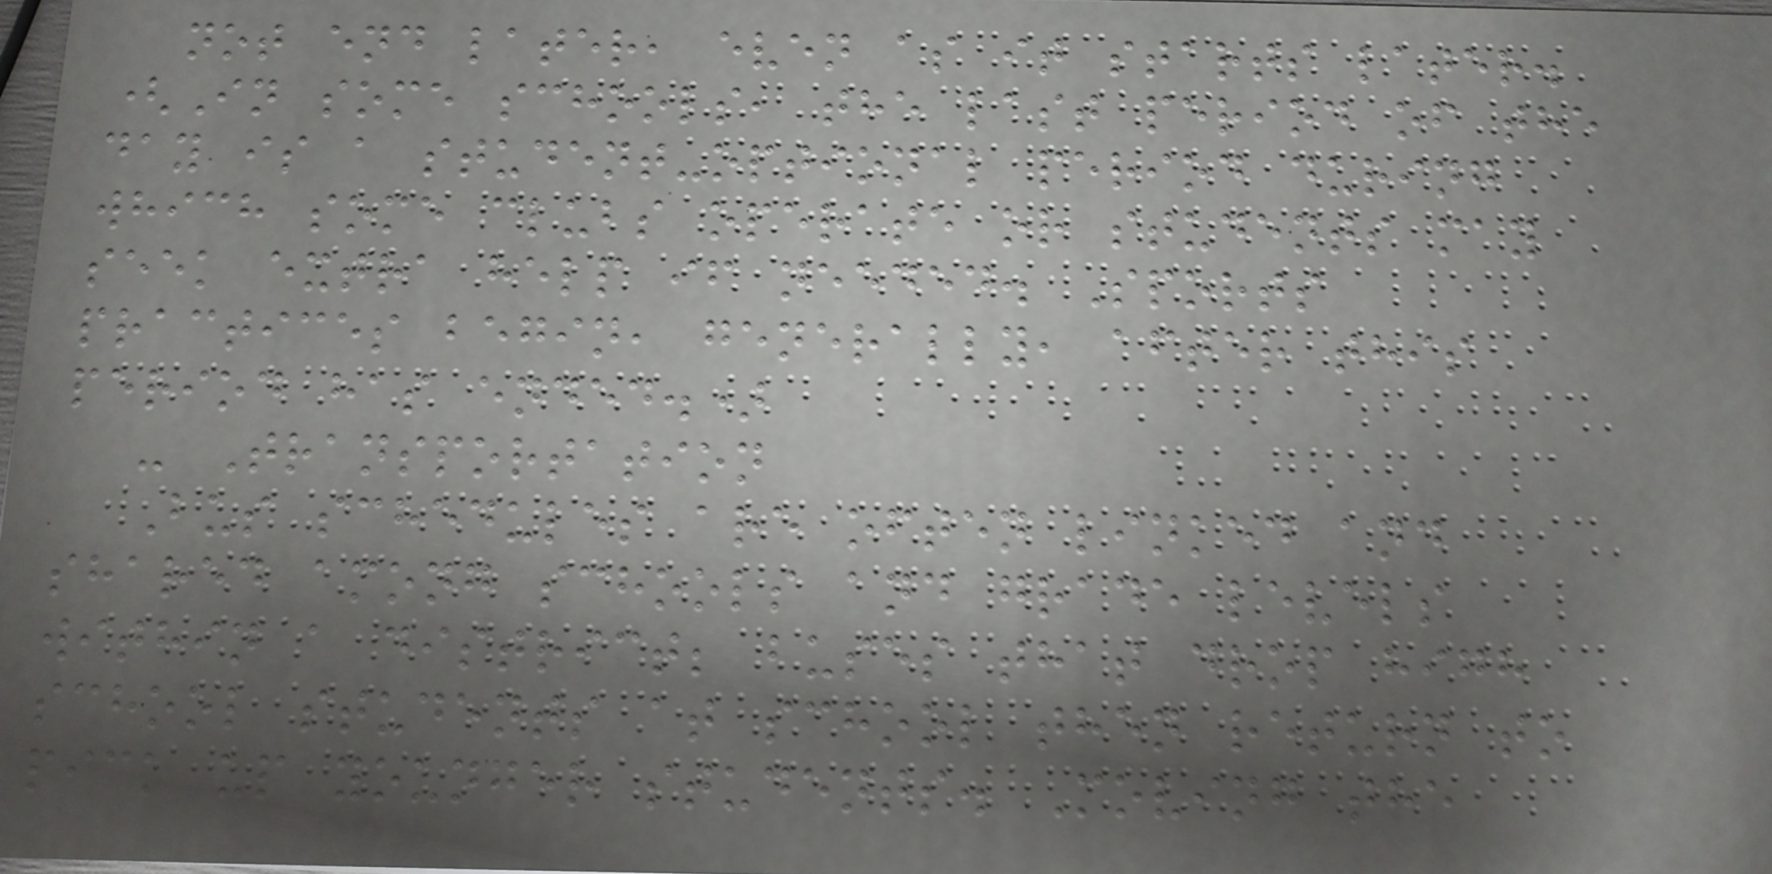not end later, even as it starts later.
(In some schools, the last period of the
day is a student-optional period during
which some clubs operate or students may
seek extra help if needed. Sports
practices begin, generally, after this
period has ended.)
- Transportation
Bus schedules are often linked and
shared among schools and grade levels
within a district; buses that drop high
school students at school then return to
pick up younger students. Moving the
